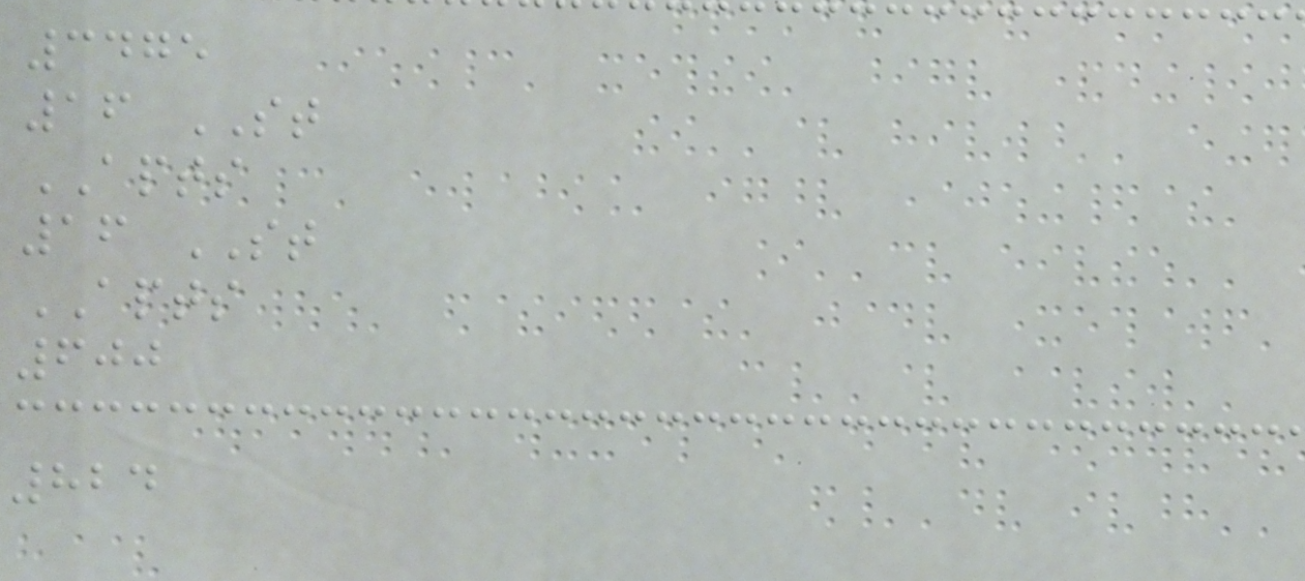3475
16 ST
APTS
16 ST
APTS
600
824
